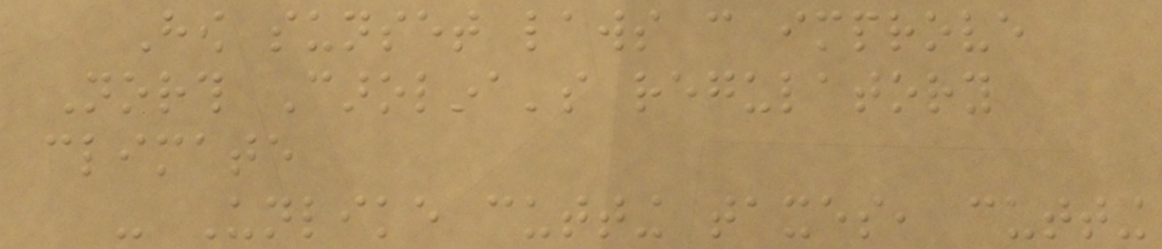How sunset laws can improve
North Carolina's regulatory
climate
- Unlike cutting taxes, cutting
